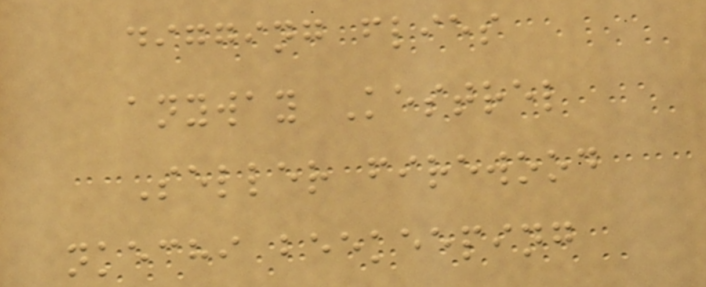digging flies
anyway Kestrel
Seller firewood
nkechi beekeeping
